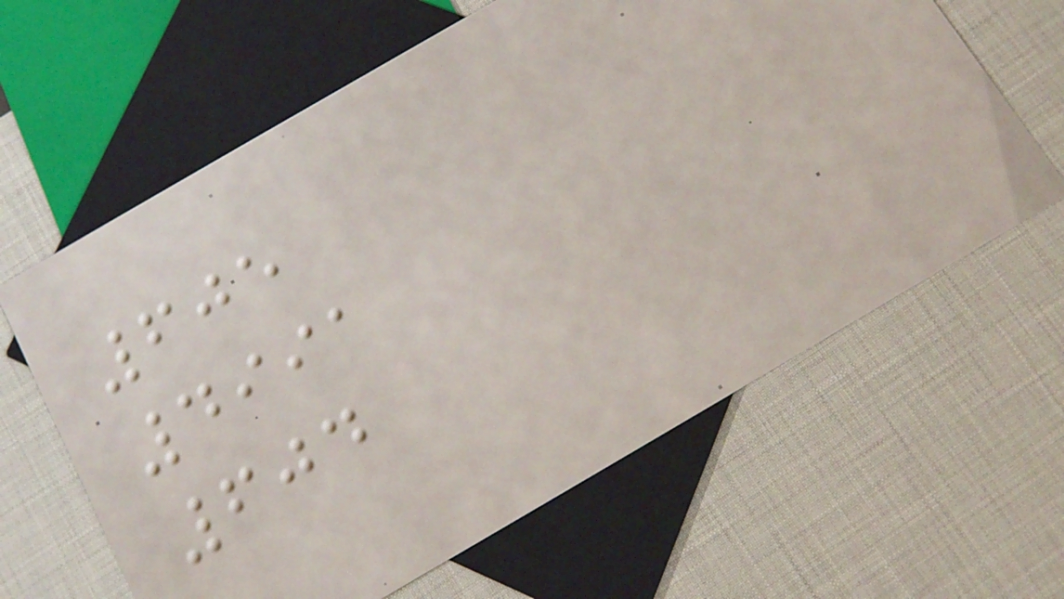605
4991
604
